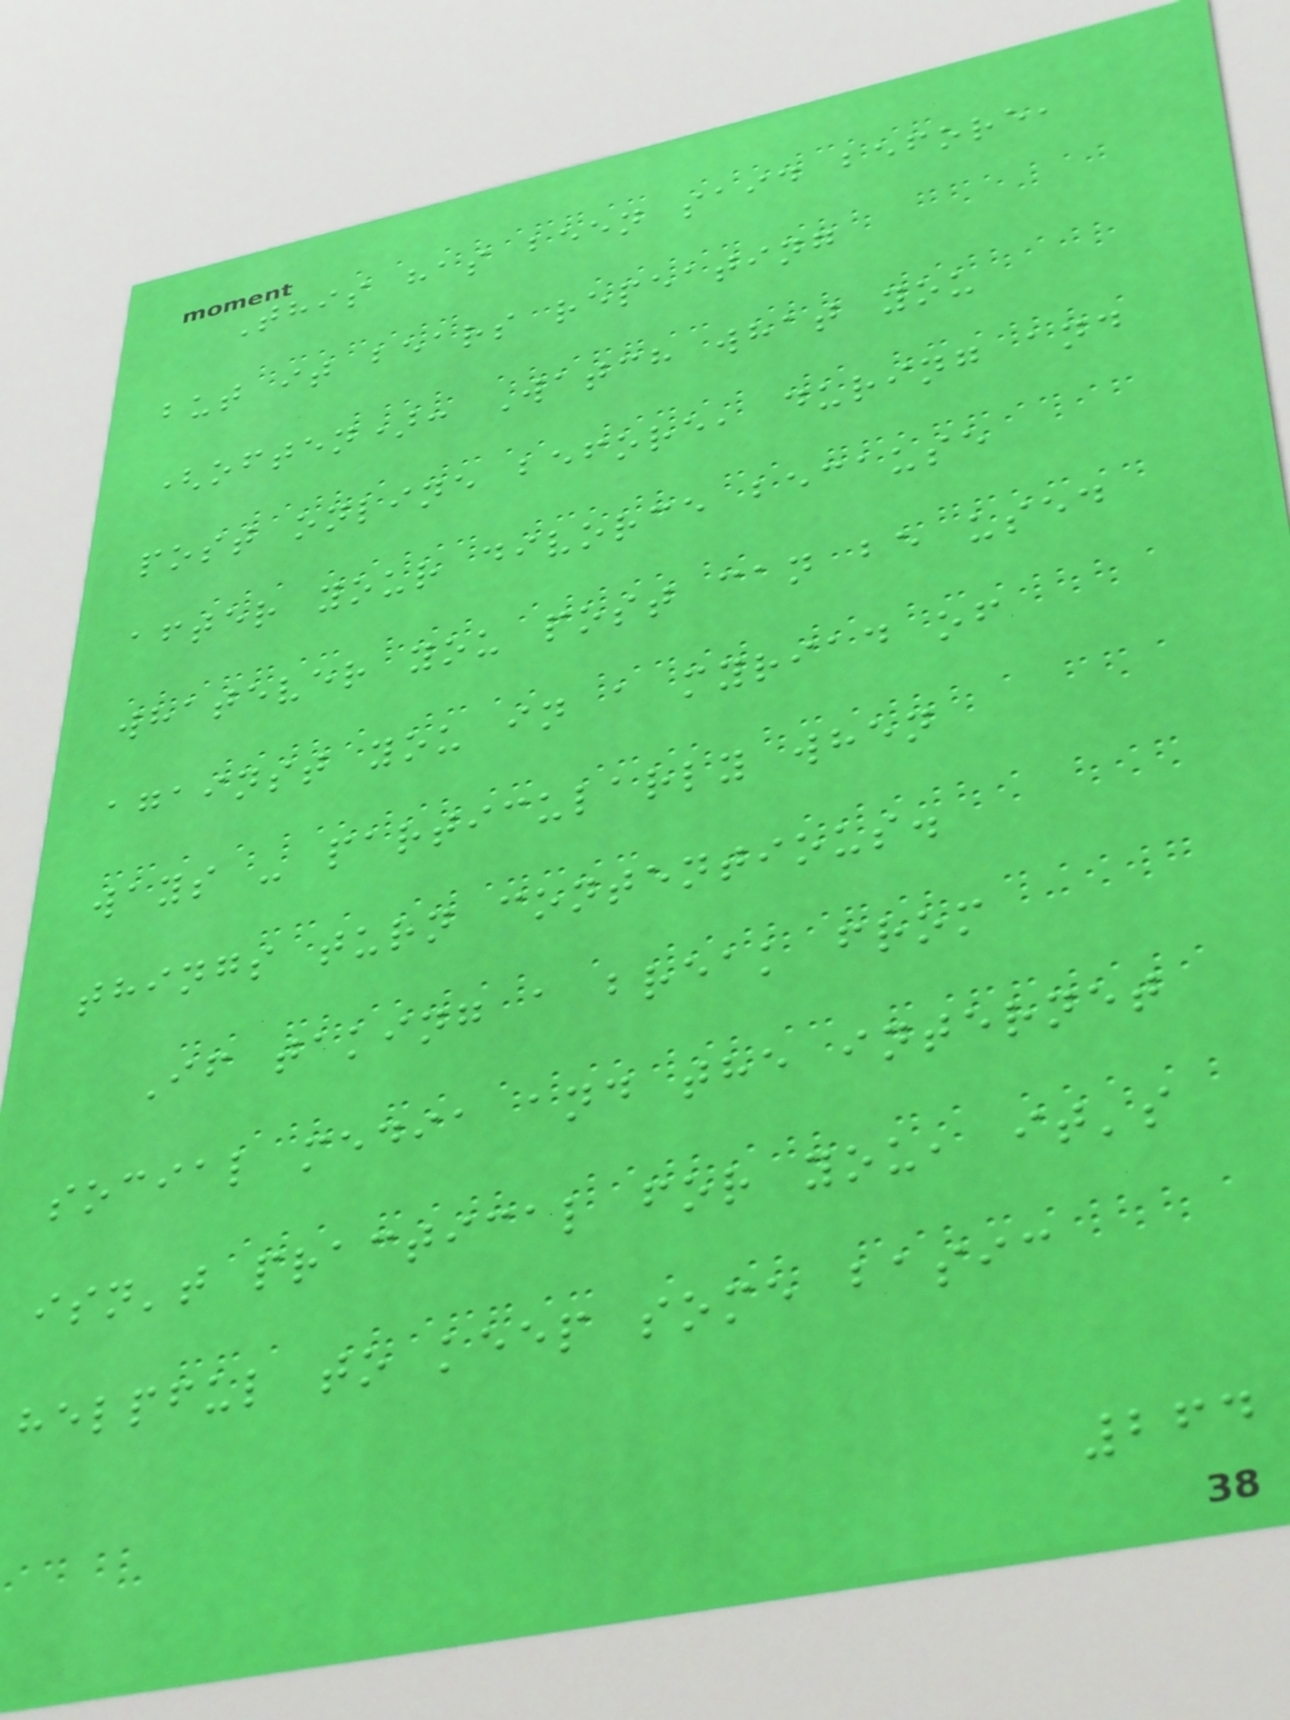This has been said before,
but it bears repeating
(often): Watch what you
post online before, during and
after your divorce because
whatever you post can be used
against you in a myriad of
ways - particularly when
things turn contentious.
If taking a break from
social media and the internet
isn't practical for you, it's
helpful to keep some basic
264
